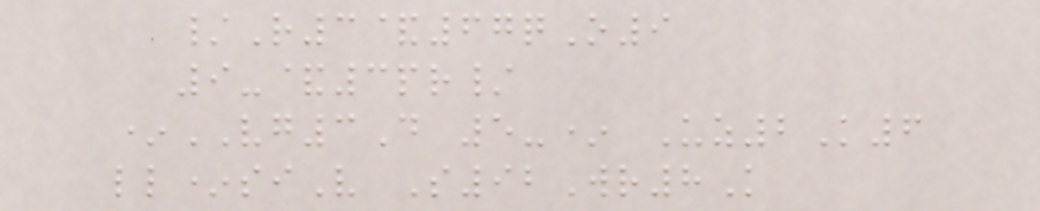/R3&67qO9
9-&3pr/
*VG3D 5-* Uz2K6
ll*siV S92Wr8K
